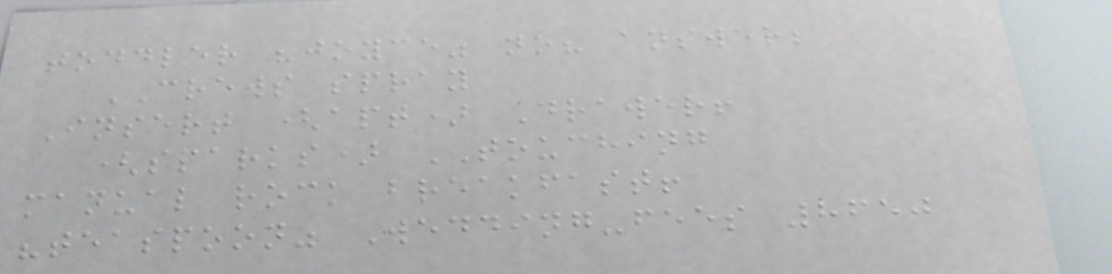toddler "joyce" no? answer;
CREWS spray
Insert (apt) Drawer!
(sparks) TOUCHING
manual rock breakfast!
"teaspoon" Wedding-fees 8650
